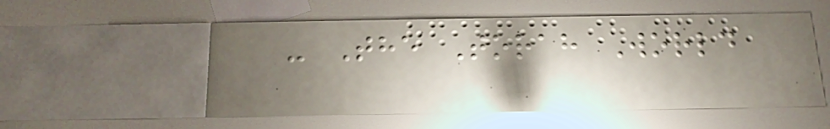- The Torah World
